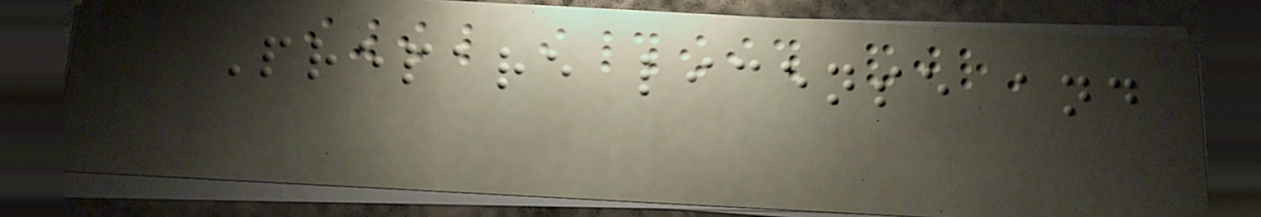Prepare license and
